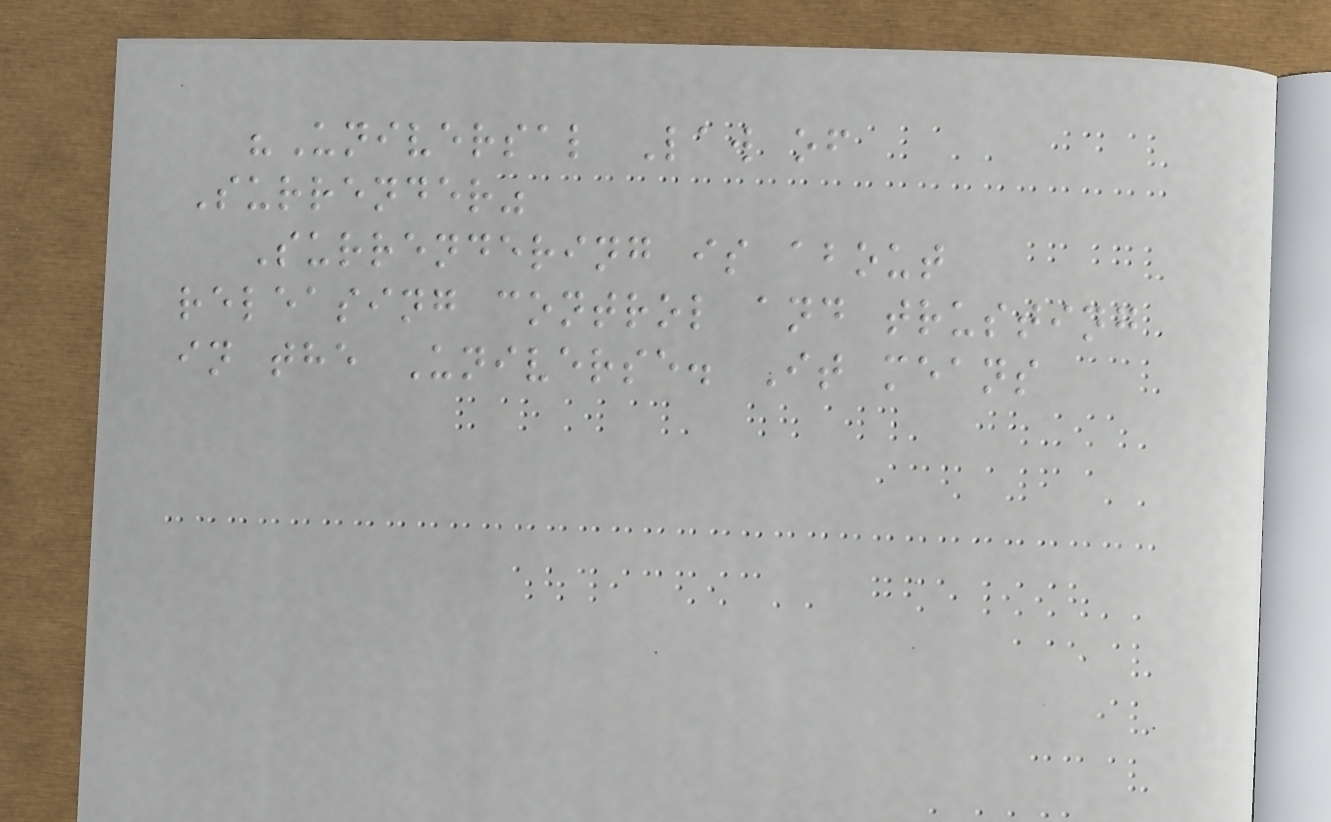"Universal Law of
Surrender"
Surrendering is about
releasing control and trusting
in the Universe. It means
